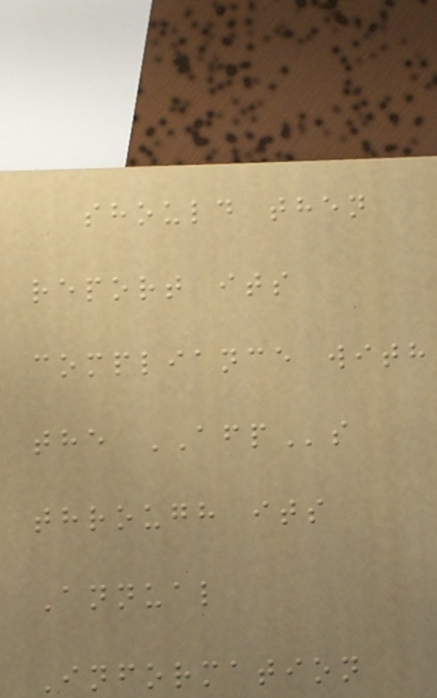should then
report its
compliance with
the AFPs
through its
Annual
Information
